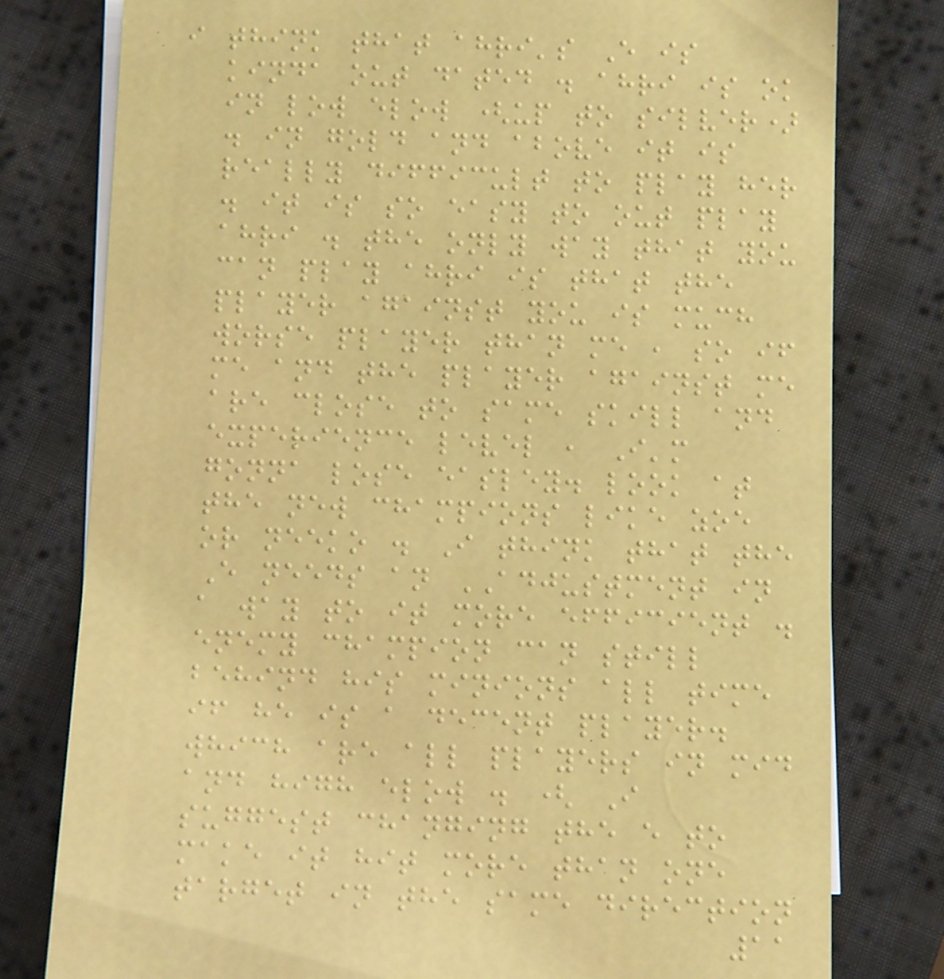i think that ahri's E is
kinda out dated . ahri is ok
in low elow (up to silver)
. in gold and above it is
really difficult to play her
. it is so easy to out play
ahri . the only way that you
can play ahri is that the
player against you is much
worse player than me , so if
me and the player against me
are close to same skill and
experience level , I'm
gonna lose easley. look at
the new champions like zoe
or neeko . I think that the
E needs an ADJUSTMENT in
a way to it more efficient .
enemy champion can still
behind his minions all time
if he is a decent player.
which are all players in mid
and high elow . ( I
suggest changing the e to
make it hit more than one
target in the same direction
11
